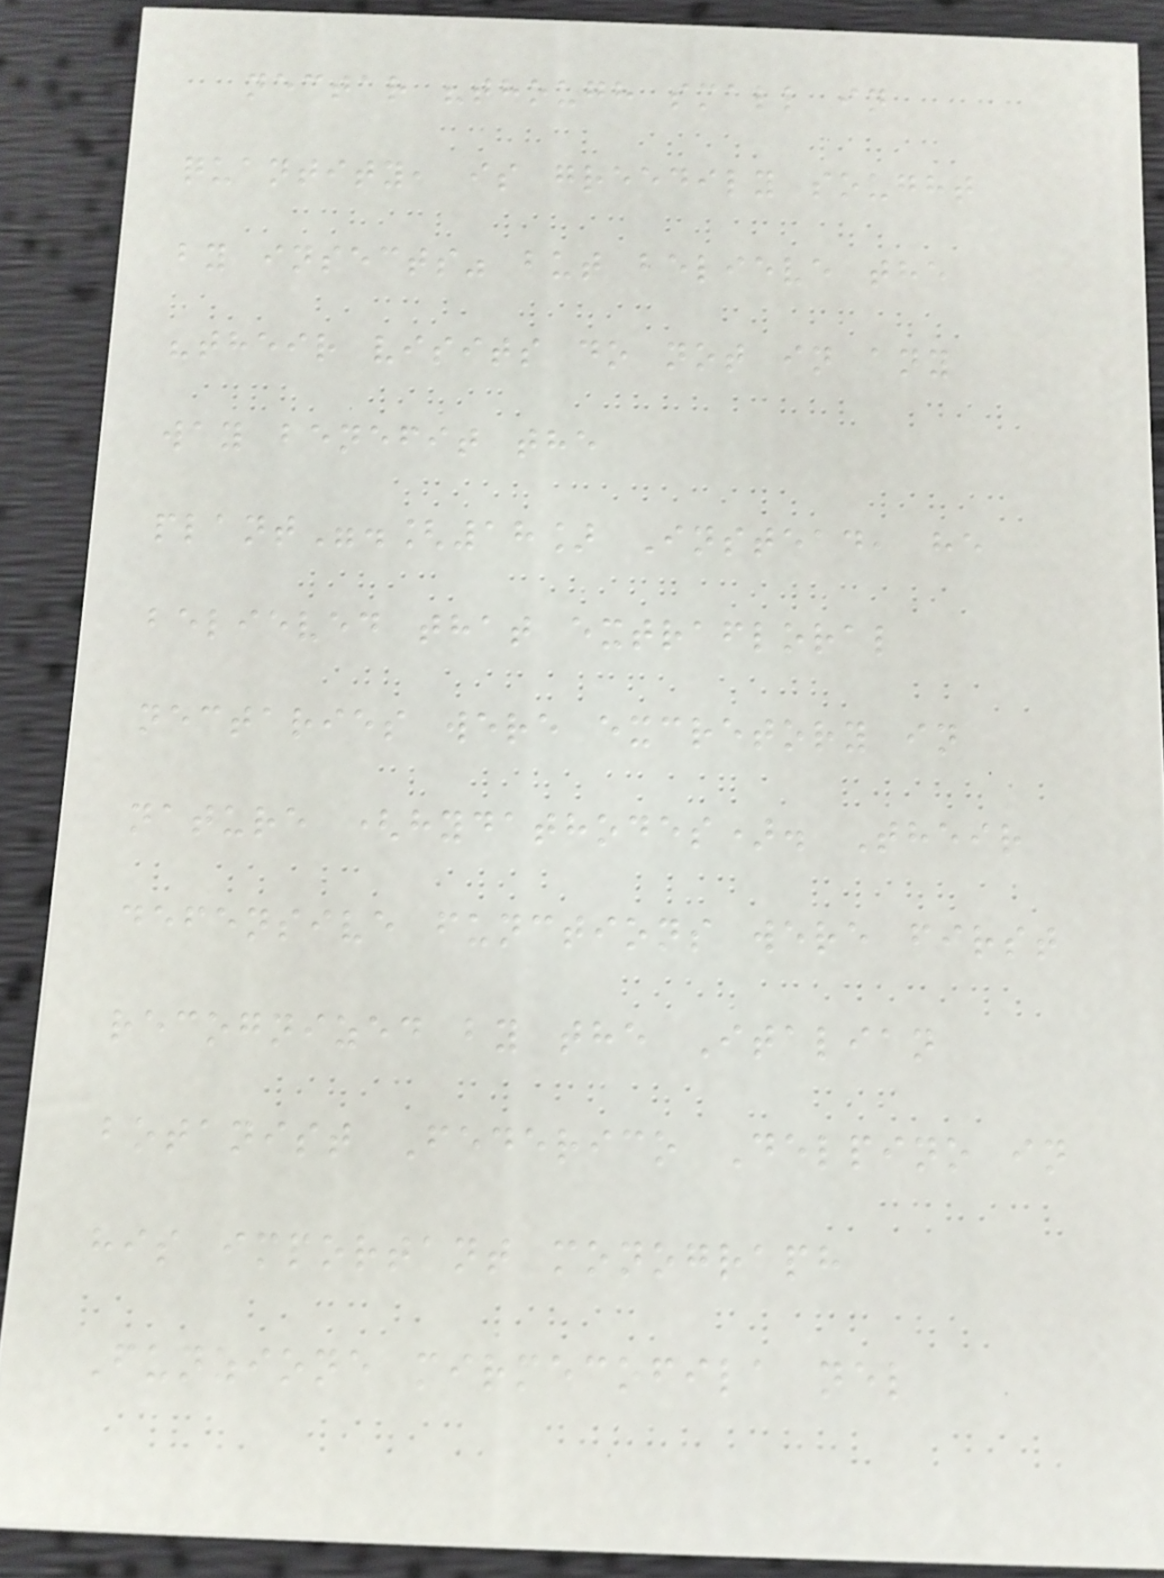nectar "though small in
quantity, is greedily sought
by insects" but believe the
"their visits do not in any
way benefit the
plant".[18] Instead, he
believed that extrafloral
nectaries were excretory in
nature (hydathodes). Their
defensive functions were first
recognized by the Italian
botanist Federico Delpino in
his important monograph
Funzione mirmecofila nel
